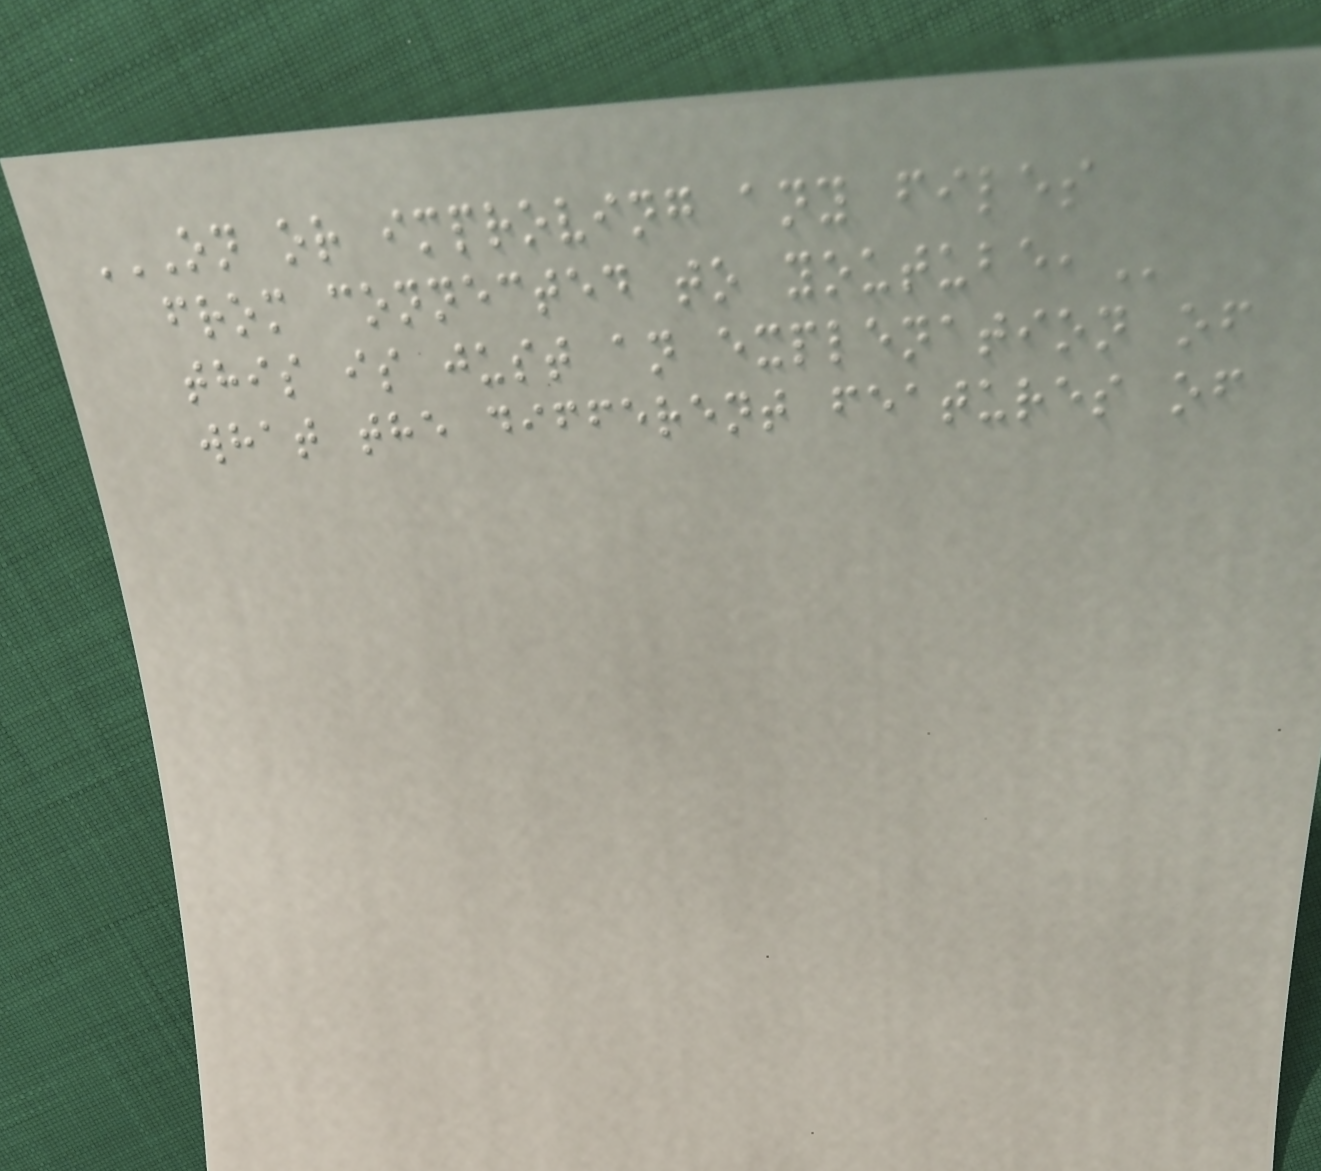ON OR IMPROVING ANY FILES
FROM CONNECTED TO YOUTUBE,
this is just an explenation of
what the different features of
